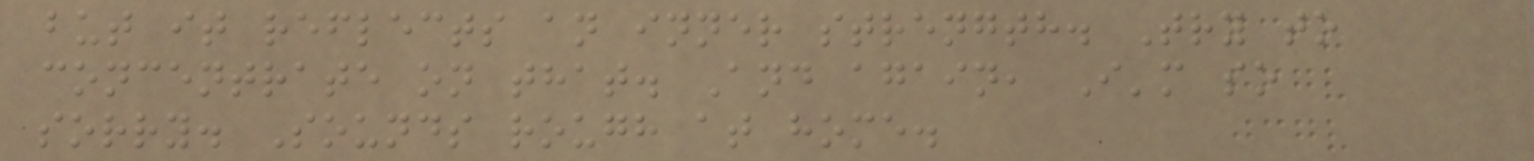but it reflects an inner strength. Try to
concentrate on that. And again, I'm so
sorry. Sounds rough at home.
